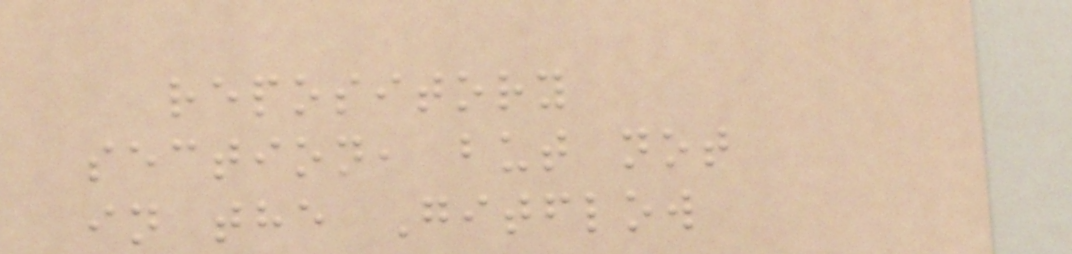repository
section, but not
in the Gitflow
